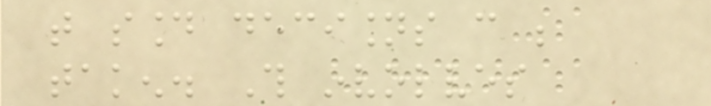that sound decisions can be
taken. This involves
